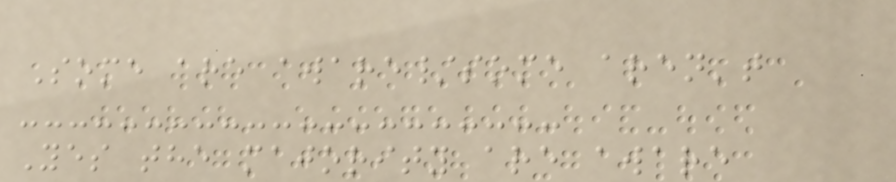Some are aware/some aren't
Yes the majority are aware
